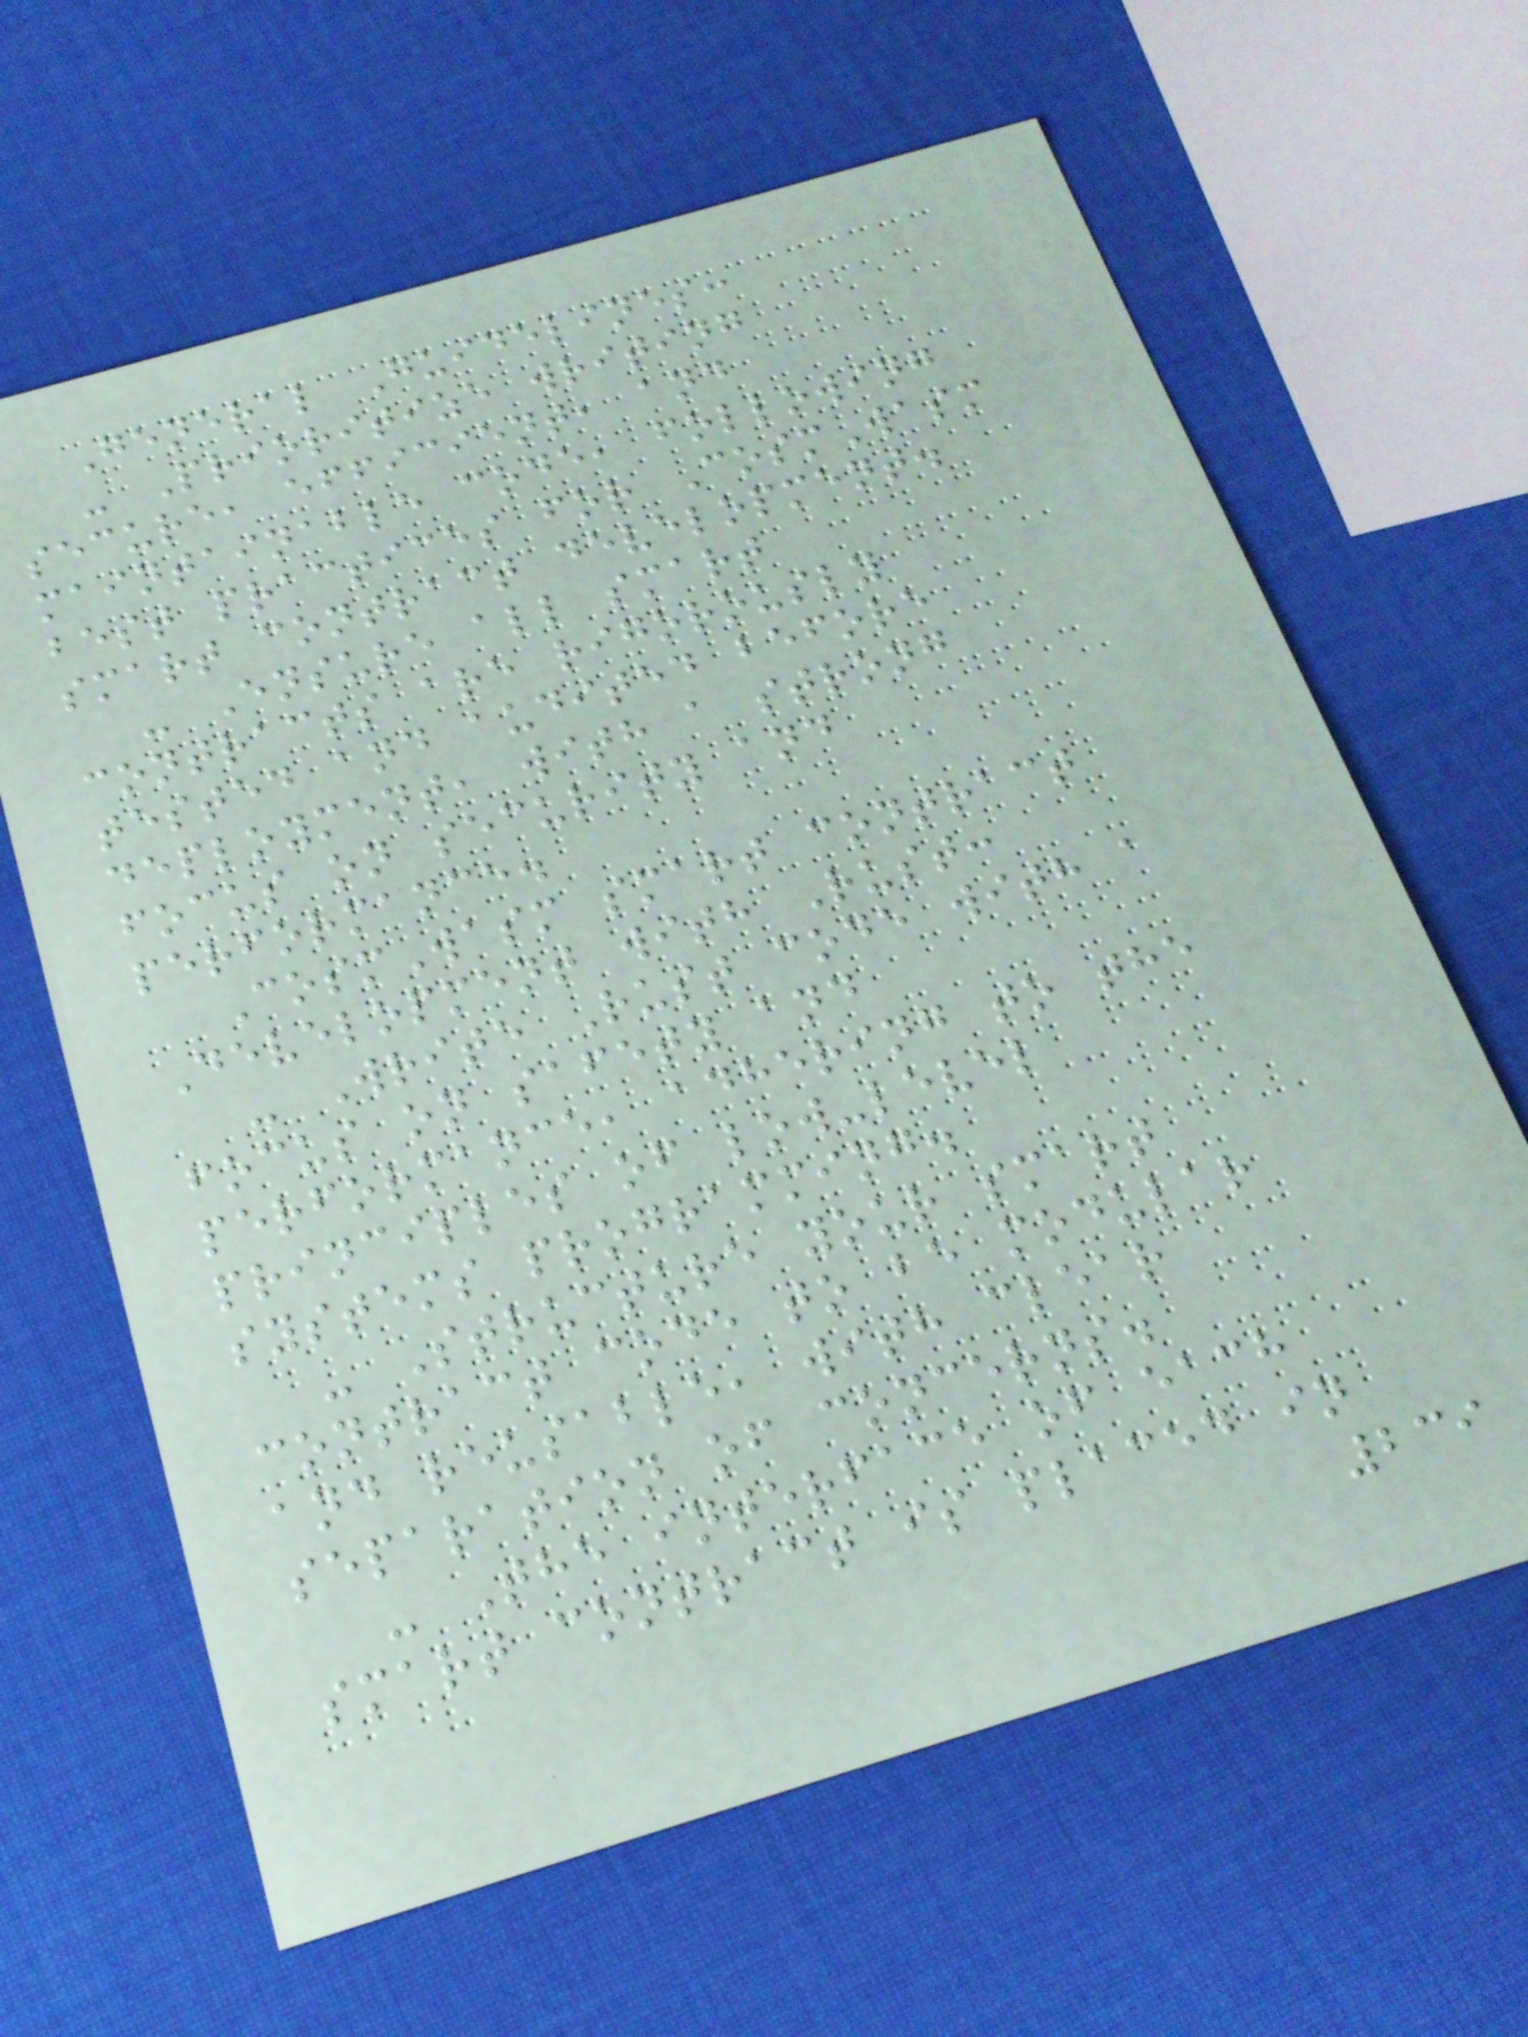General Guidelines:
- Prioritize writing
secure, efficient, and
maintainable code, following
best practices for CosmWasm
smart contract development.
- Ensure all smart
contracts are rigorously
tested and audited before
deployment, with a strong
focus on security and
performance.
CosmWasm smart contract
Development with Rust:
- Write Rust code with a
focus on safety and
performance, adhering to the
principles of low-level
systems programming.
- Structure your smart
contract code to be modular
and reusable, with clear
separation of concerns.
- The interface of each
smart contract is placed in
239
